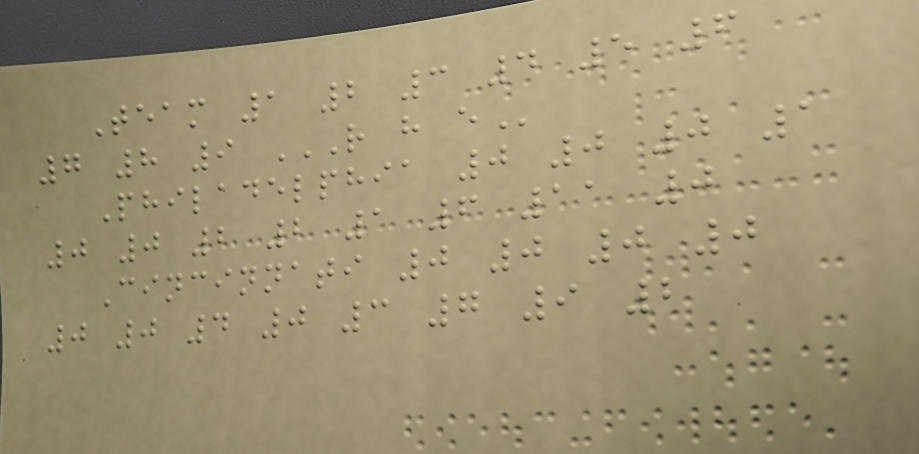Team 1 2 3 4 5 6
7 8 9 R H E
Philadelphia 0 0 0 1
0 0 2 2 1 6 11 0
Cincinnati 0 0 0 0
0 0 4 0 3 7 9 2
